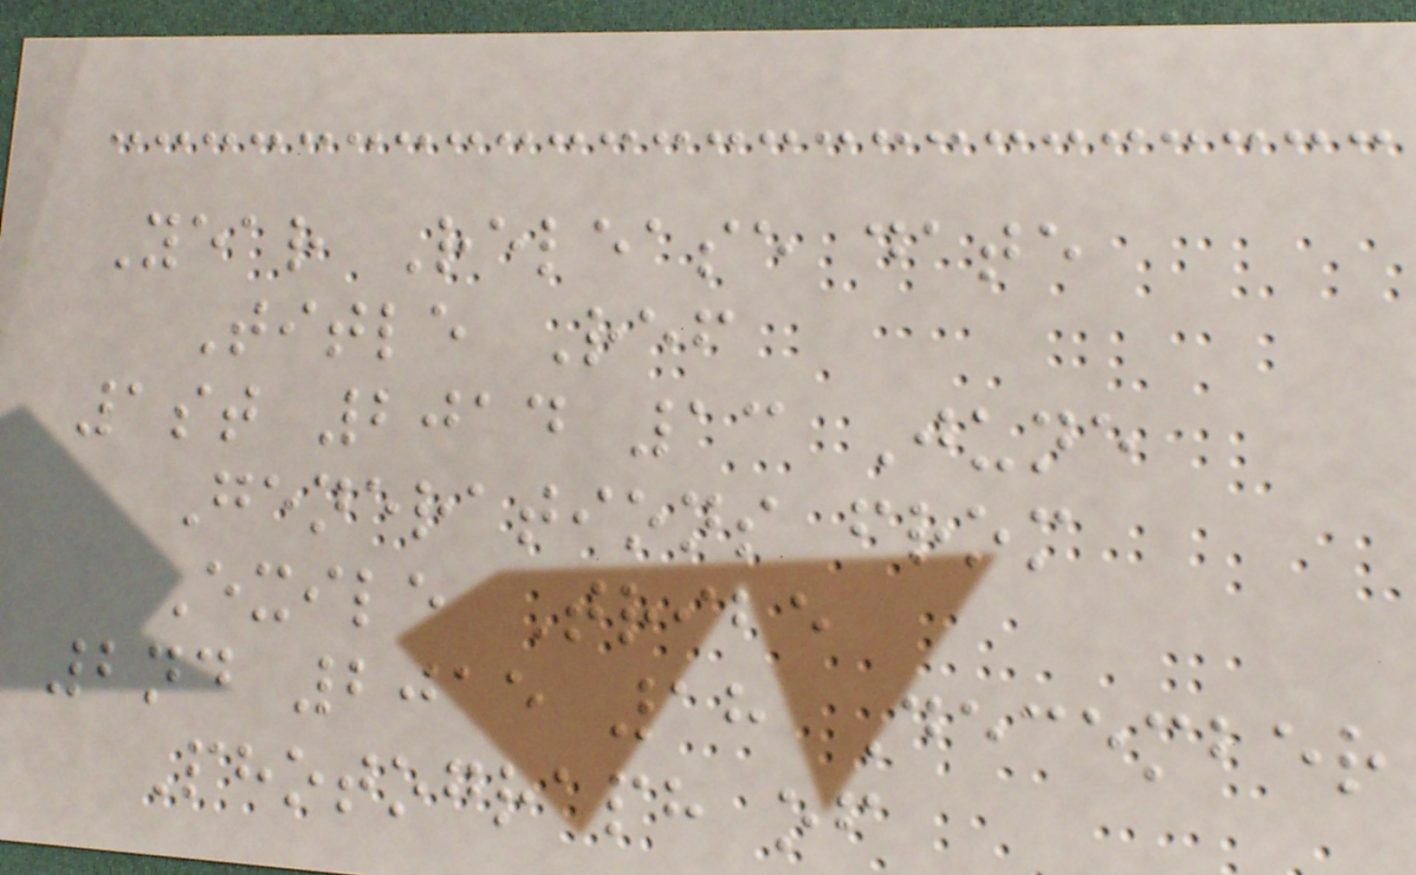Year Release date
Title Ref
1st 2014 13 June
Generations from
Exile Tribe
2nd 2015 18 December
Photograph of
